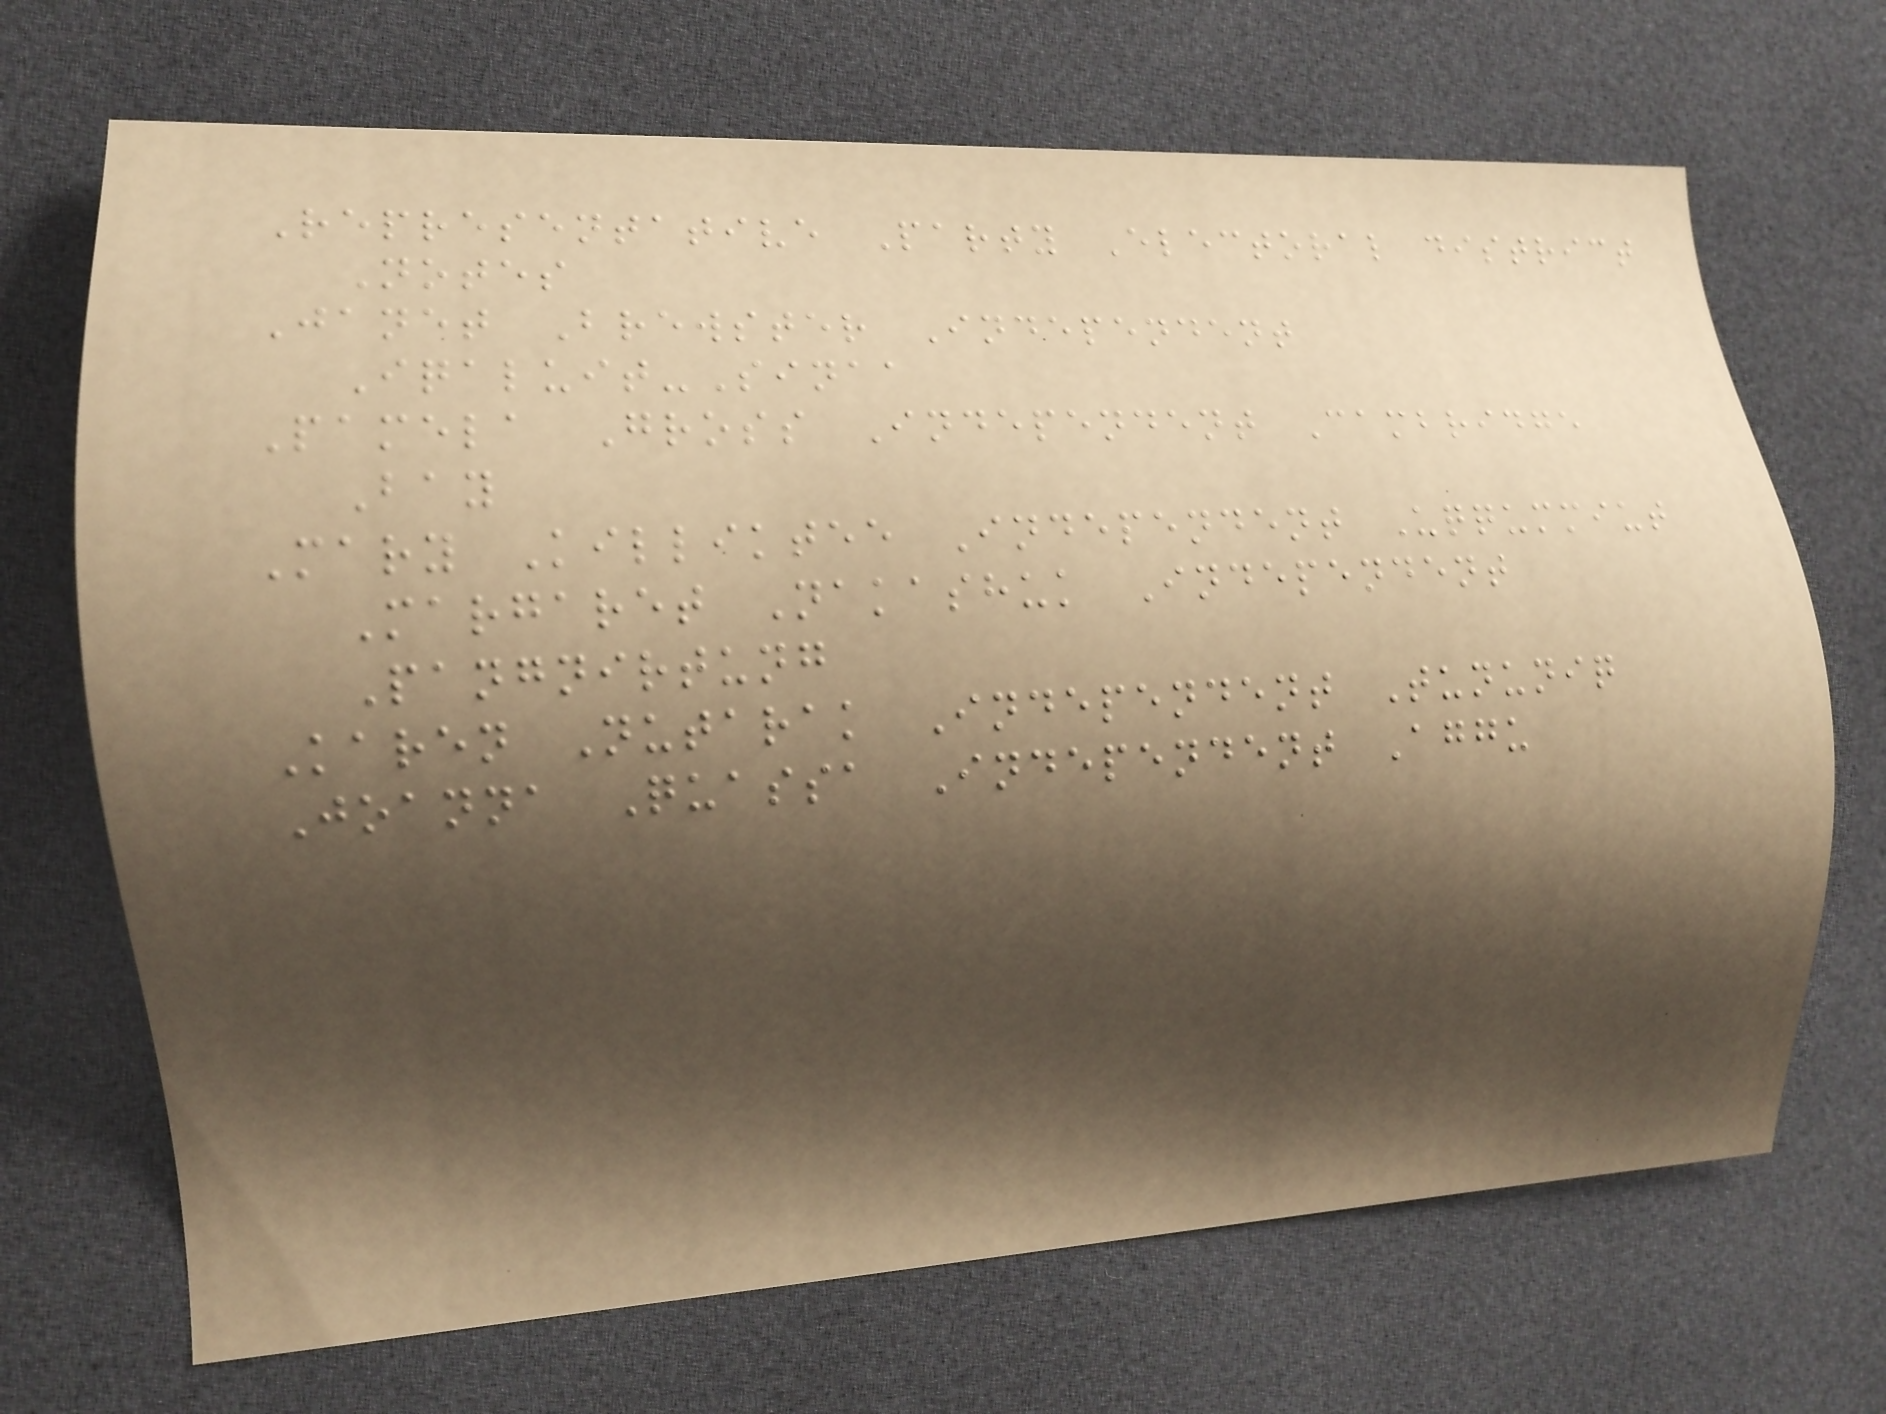Representative Party Electoral district
Notes
Janet Brewster Independent
Iqaluit-Sinaa
Pamela Gross Independent Cambridge
Bay
Mary Killiktee Independent Uqqummiut
Margaret Nakashuk Independent
Pangnirtung
Karen Nutarak Independent Tununiq
Joanna Quassa Independent Aggu
